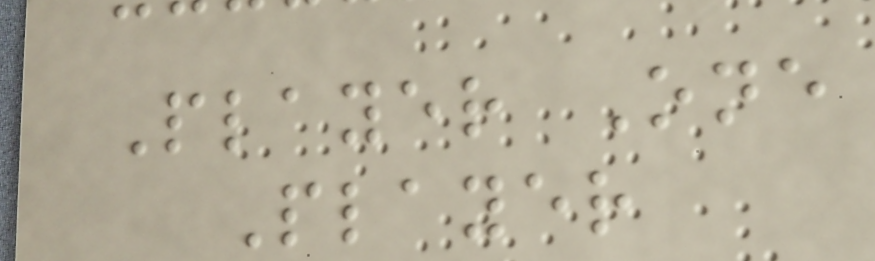Player One
Player
